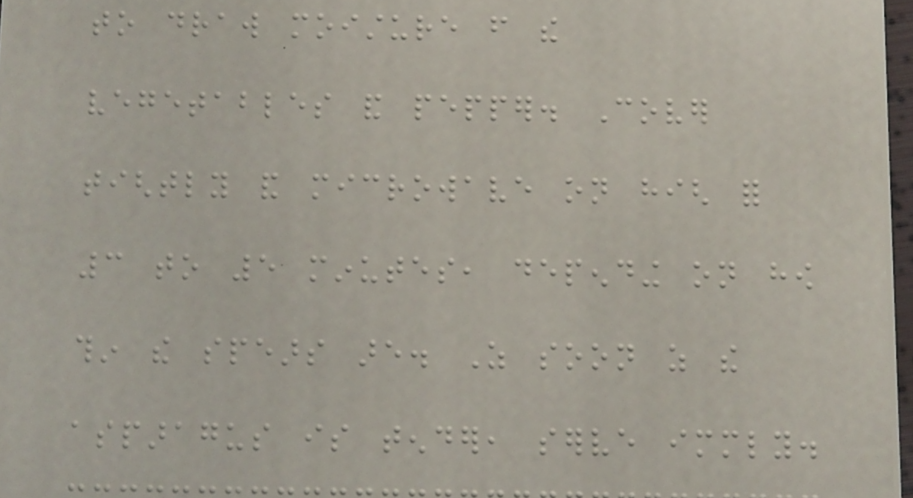to draw moisture from the
vegetables and pepper. Cover
tightly and microwave on high for
3 to 5 minutes, depending on how
thin the spears are. As soon as the
asparagus is tender, serve immediately.
